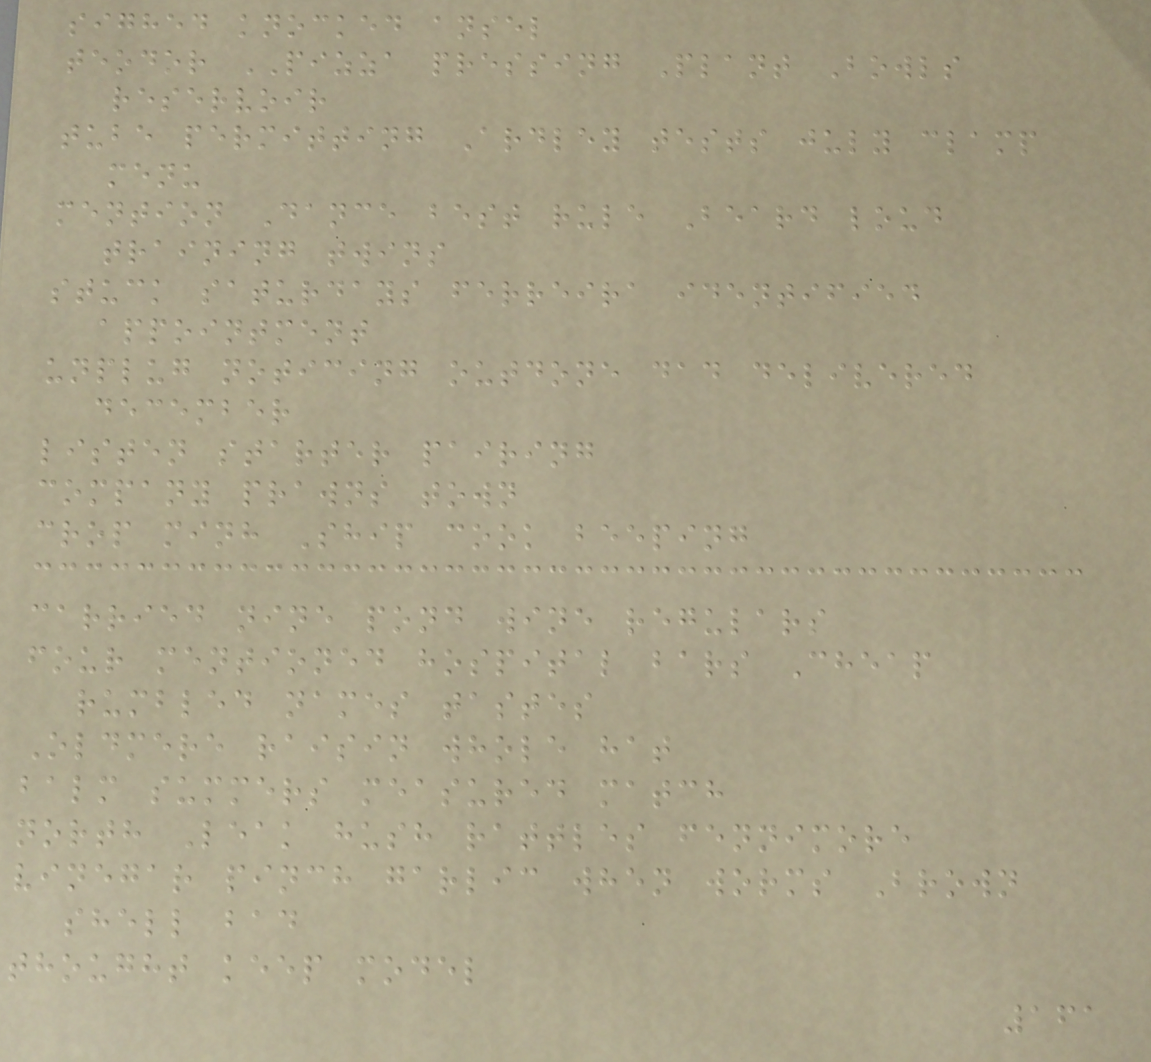sighed knocked ansel
teodor PIZZA pressing Plant Bowls
reservoir
tube permitting Ardley tests july clamp
menu
mention Dance best rule Beard loud
training twins
stuck saturdays ferreira identified
appointment
unplug noticing outdone dad delivered
december
listen starter pairing
company prawns town
crop minh Ship cook beeping
carried nine pond wine regulars
four mentioned hospital bars Cheap
rumbled names tastes
Oldmere raisin whole hat
balm summers measured match
north Leak hush rattles fennimore
vinegar pinch garlic when worms Brown
shell bad
thought keep model
161
